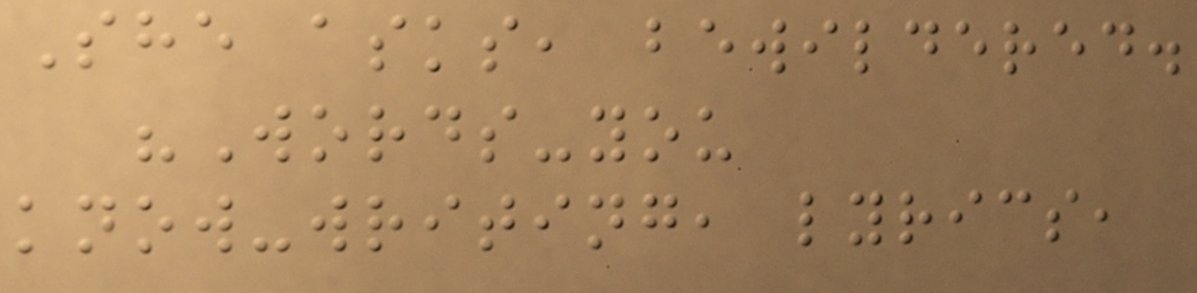She asks, bewildered.
"Words-you
know-writing, lyrics,
